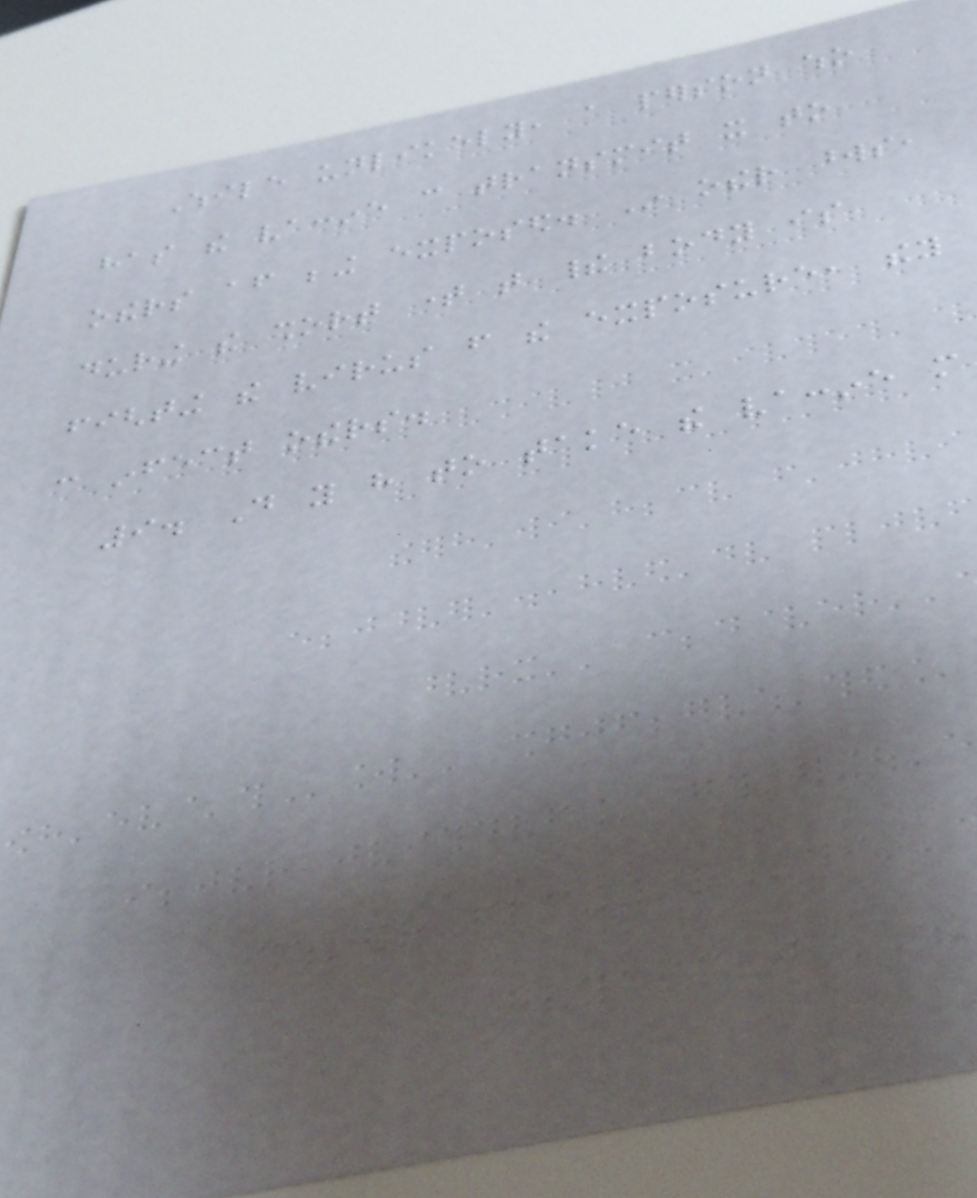While unlikely, a person who
has the vaccine can transmit it to
others after being exposed. In other words,
during the short time that their body is
fighting the virus from the exposure, they
can infect others.
9. Do you have to take the vaccine more
